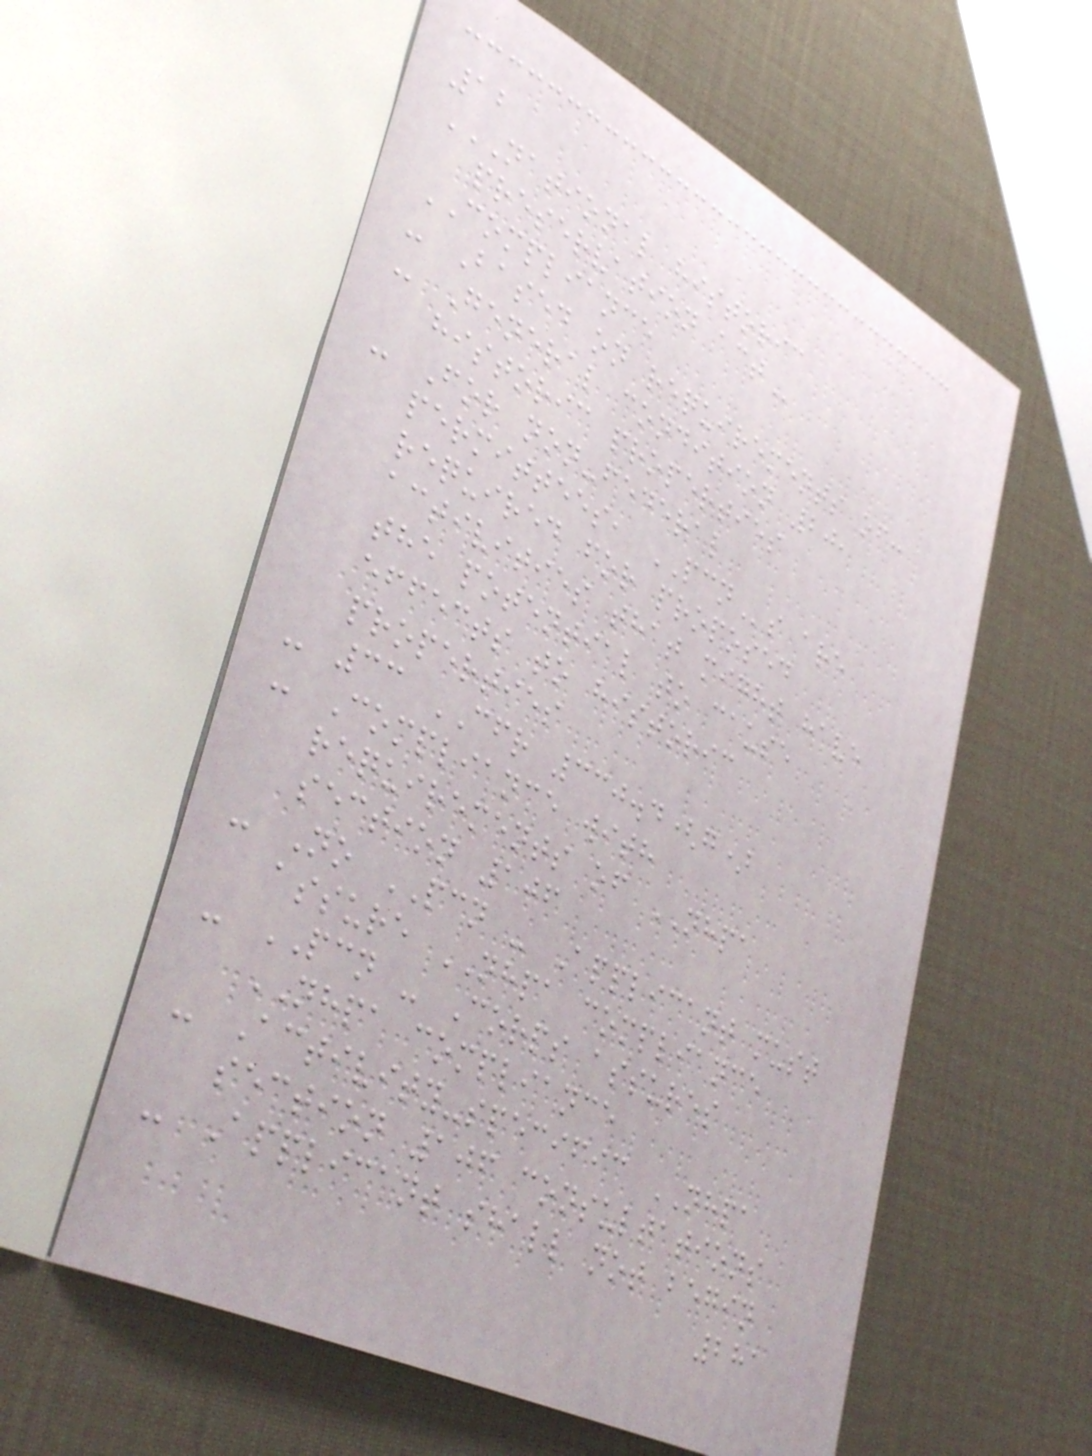12
NATIONAL HISTORIC
PRESERVATION ACT
COMPLIANCE
- Based on requirements of:
- General condition 20,
historic properties
- For non-federal
permittees, PCNs are
required for proposed
activities that might have
the potential to cause
effects to historic
properties
- 33 CFR 330.4(g)
- Compliance with
requirements of NHPA
section 106
- No PCN - Applicant must
assure NHPA compliance
- PCN - Corps assures
NHPA compliance
- Activity-specific NHPA
section 106 consultations
- Applicant shall not begin
281
